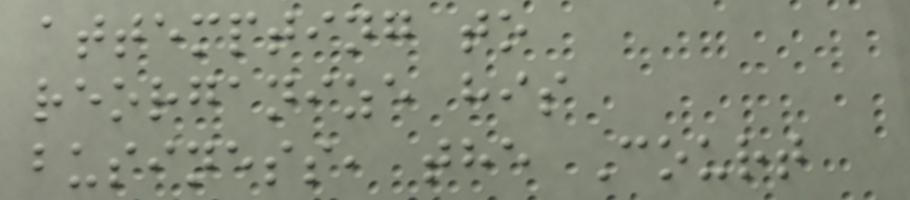attempting to
reorganize his
business, the Court
